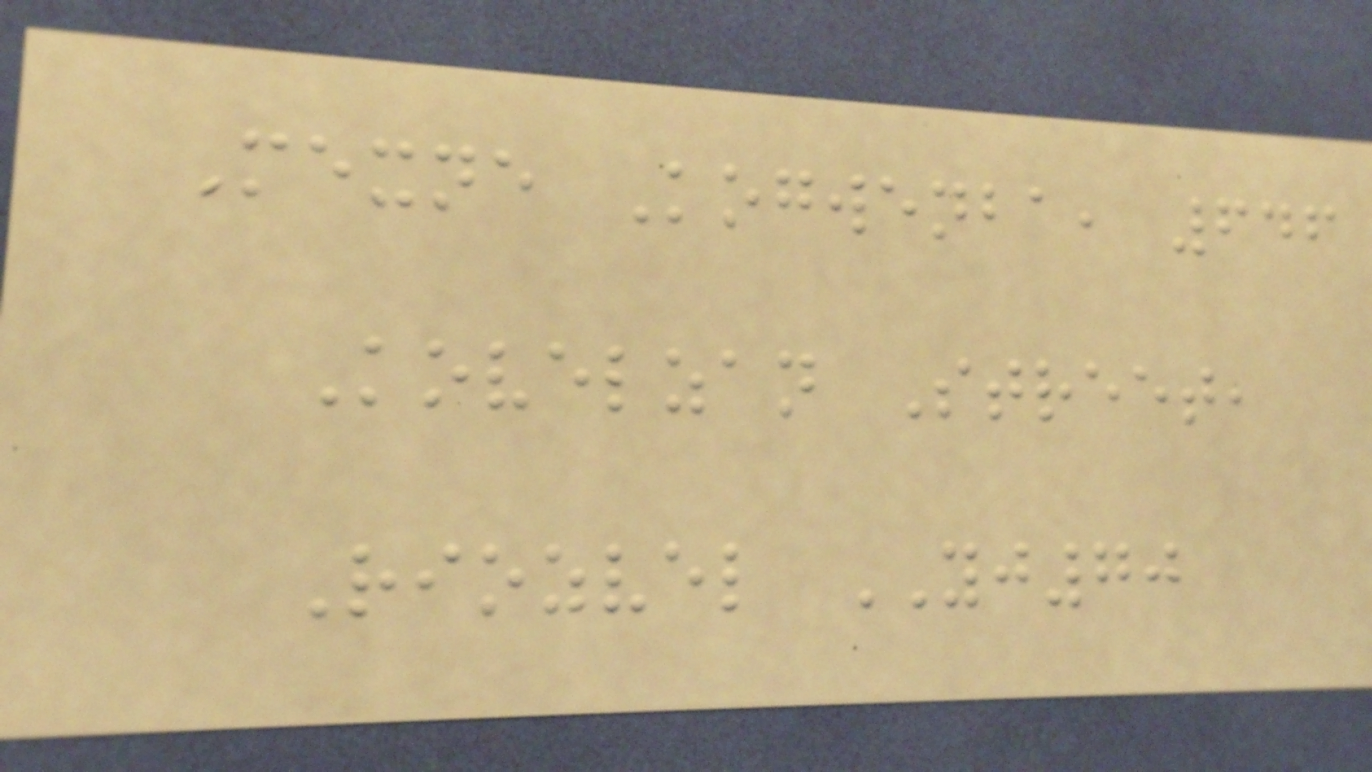Mexne Kogwenba, 646
Kovelzan Street,
Riozvel YJ70
